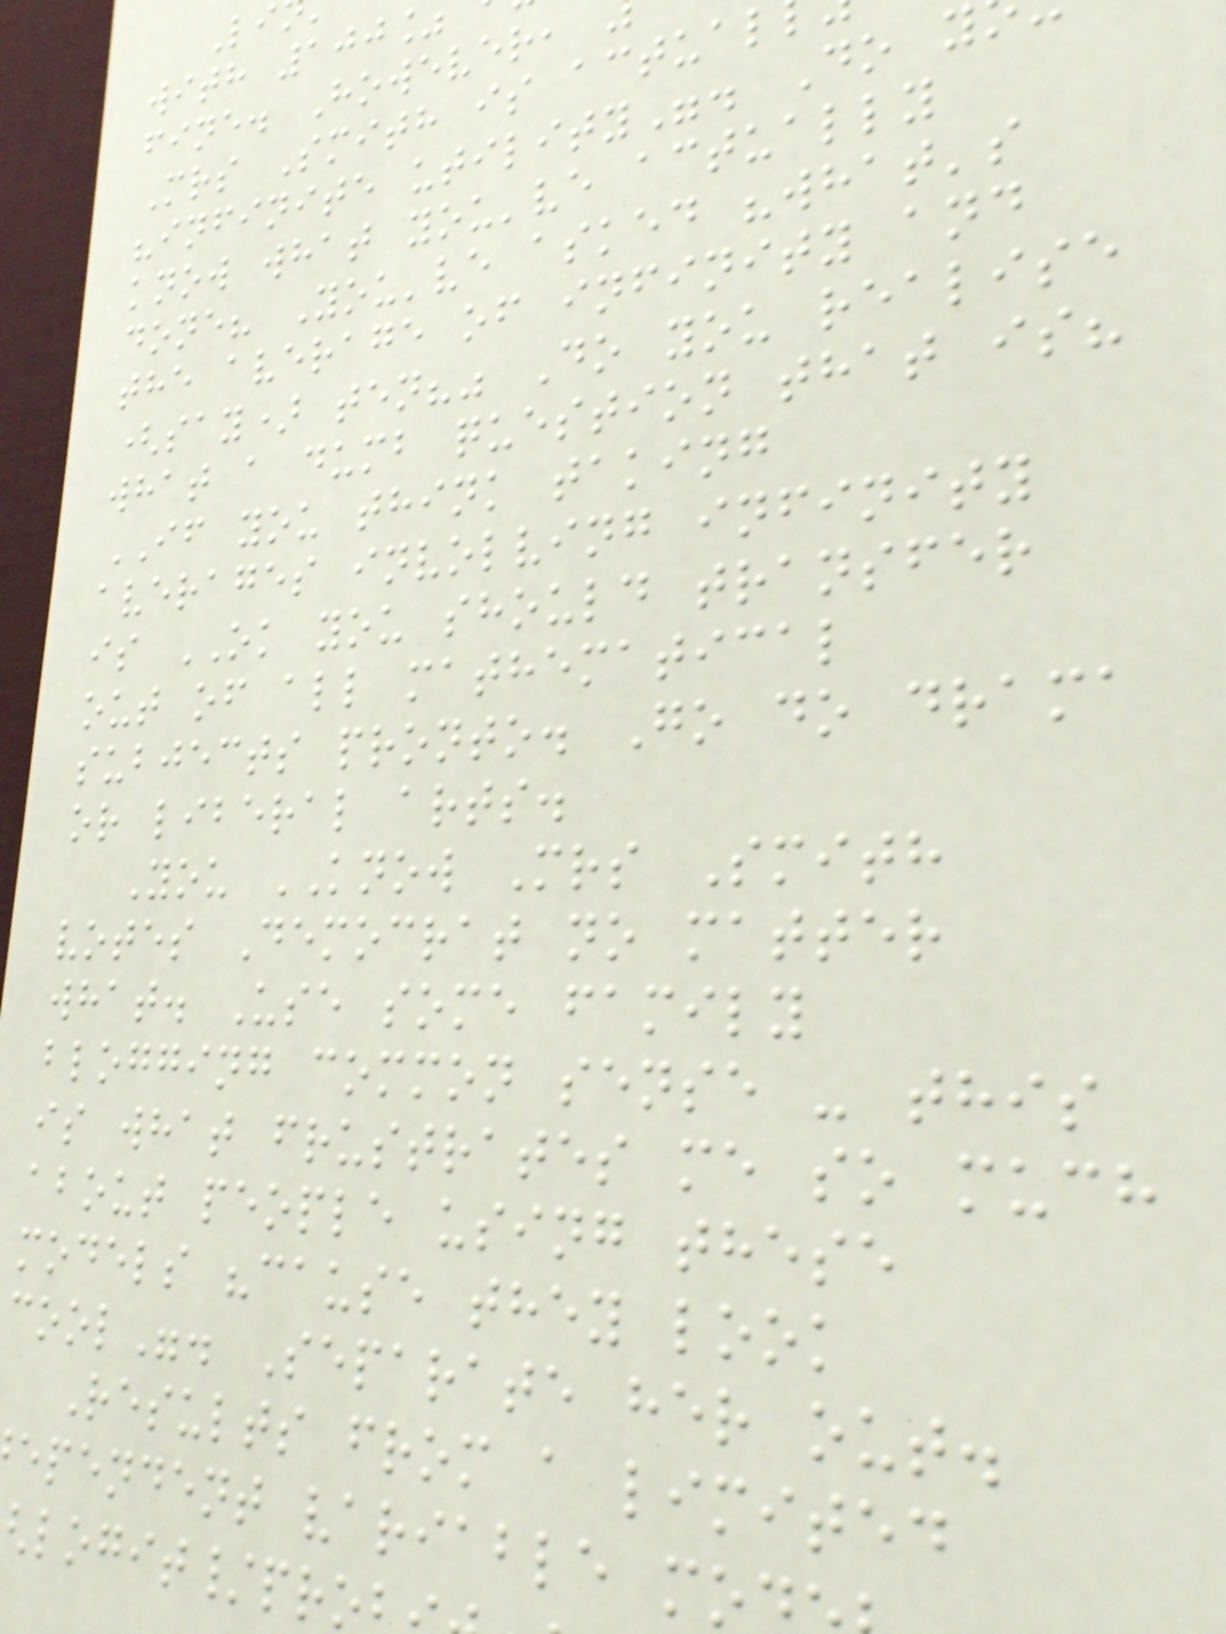with 100
fine. However,
Mrs Smith is actual
"infinite utility". Do y
know what you've actually
done? You've asked "what's
the average of infinity and
(say) ten?" Do you realise
what a dumb question that is?
IF you think taking
averages involving infinity
is OK you should transfer
out of all mathematical
subjects pronto. Go do drama
or liberal arts.
You KNOW Mrs Smith
votes Democrat no matter
what. Use some family
blogging common sense - this
is what frustrates me so much
about people using these
models "cause they look
cool". Separate her out.
Results from a limited
ependent variable mo
